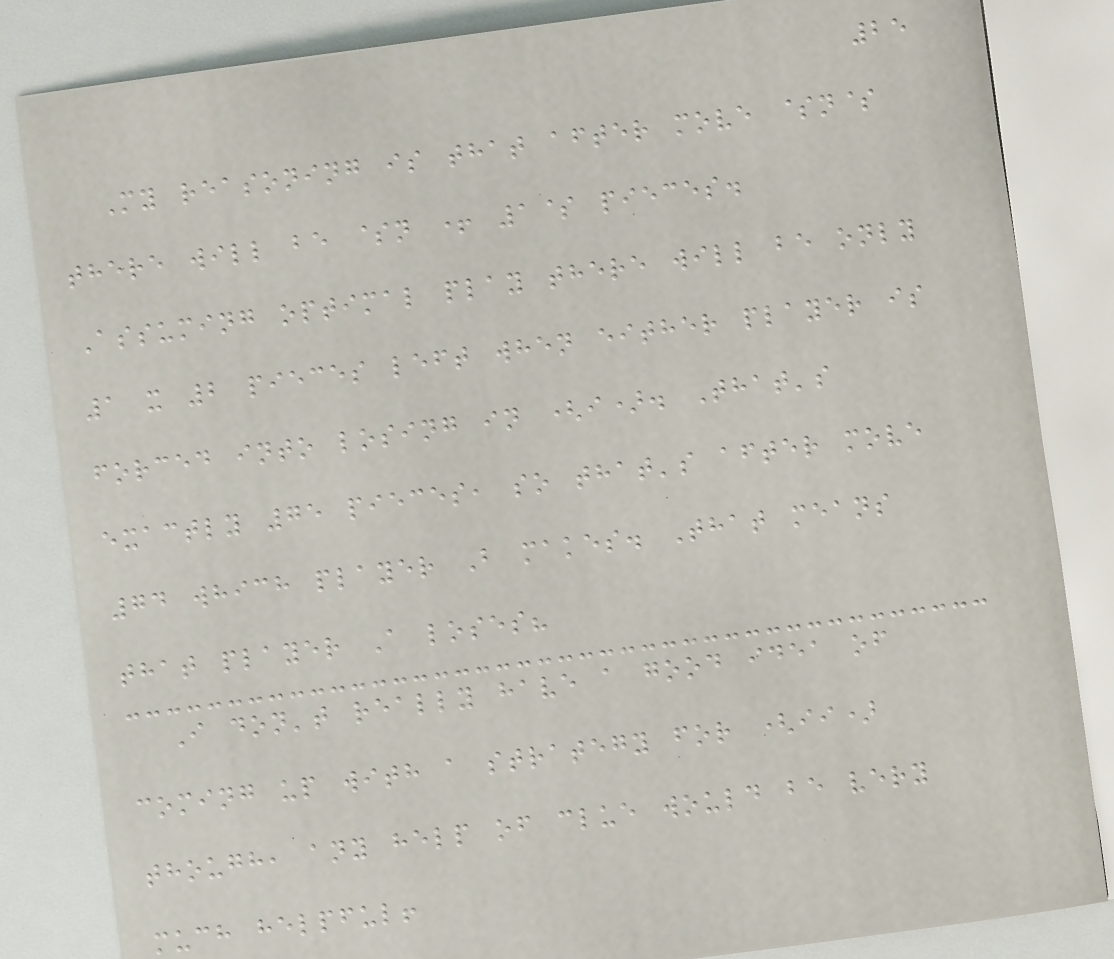25
My reasoning is that after move $n$
there will be $n + 1$ pieces.
Assuming optimal play there will be only
1 x 2 pieces left when either player is
forced into losing in (i). That's
exactly 75 pieces, so that's after move
74 which player B makes. That means
that player A loses?
I don't really have a good idea of
coming up with a strategy for (ii)
though, any help of clue would be very
much helpful!
